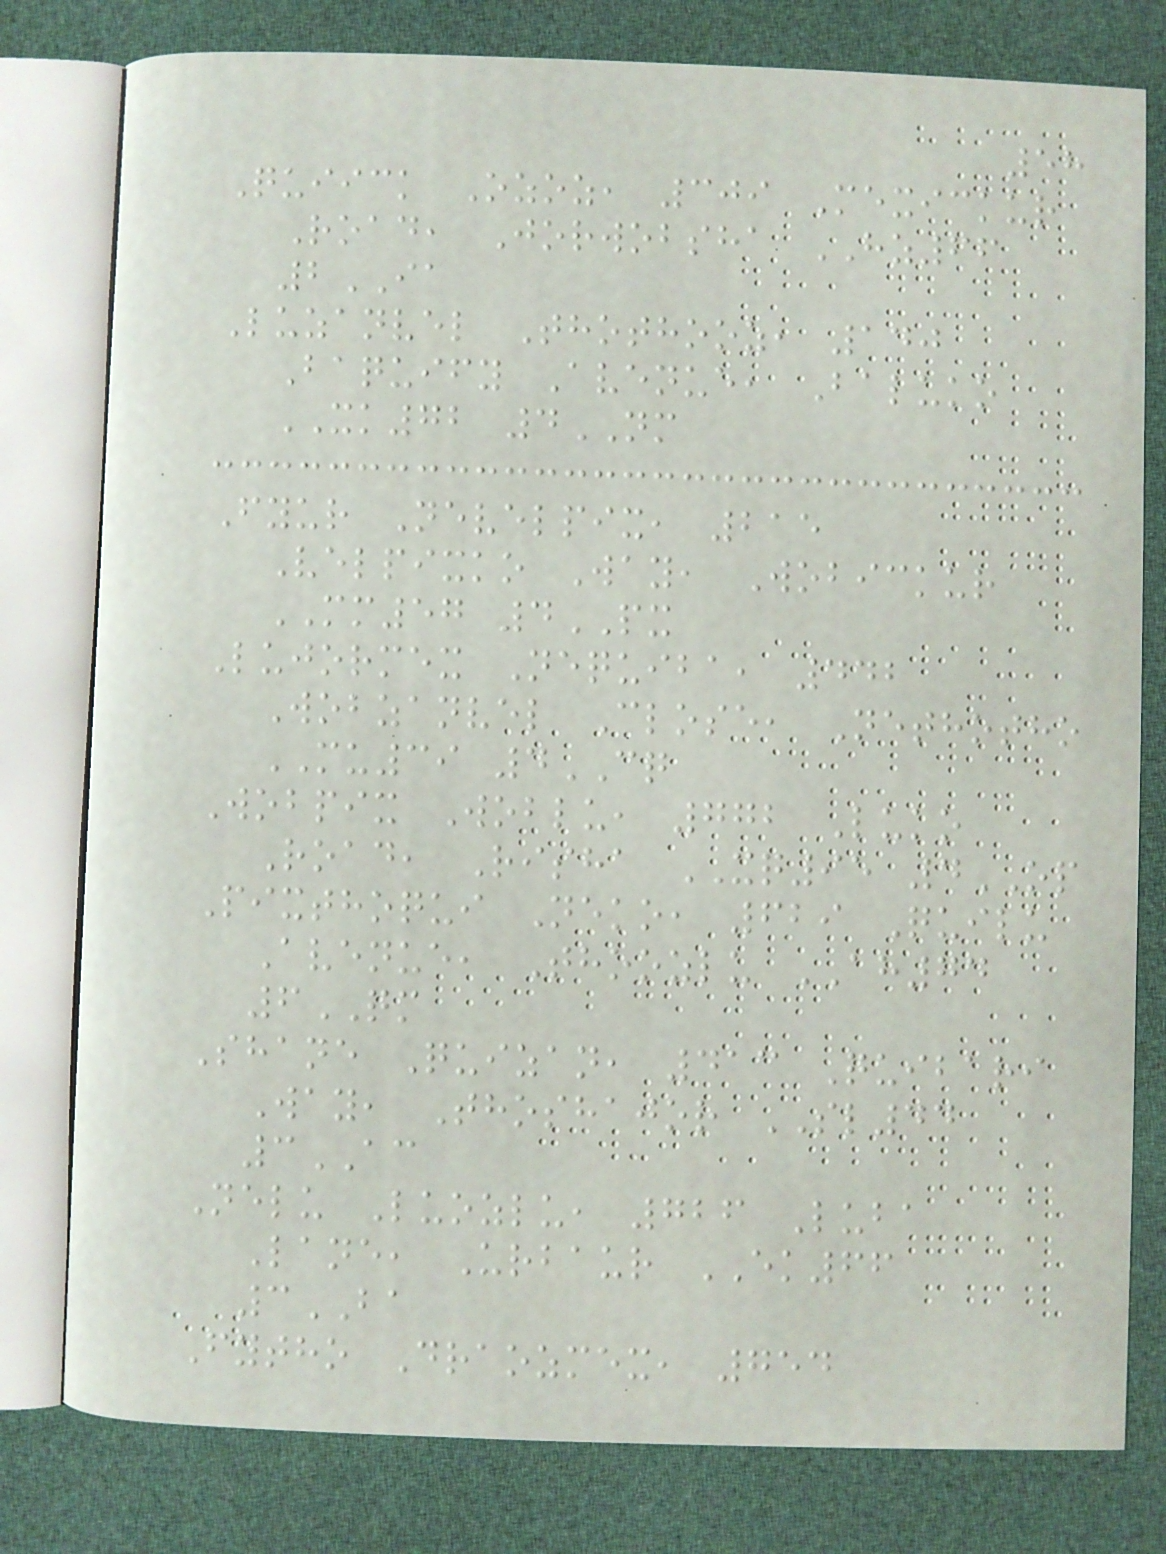58
Quiick Ozoz, 309 Mexickur
Road, Jorwobsha HZ66
2IA
Luzanvel Thothooz, 140
Baquify Avenue, Baluko
XK72 4NM
Fyur Nevelpix, 215
Velpixko Way, Wobickur
MM57 4PX
Lujormex Nequiba, 442
Wobzanvel Close, Nethotho
MU39 4CQ
Wobpix Woblu, 772 Luko
Road, Risha XQ95 4OP
Pixthoqui Neko, 629 Quilu
Avenue, Thoozlu AH74
6QM
Shane Quizan, 413 Quibari
Way, Thoshajor SL44
3AC
Nelu Luozlu, 726 Luba
Lane, Urbaur EK66
3BA
Fytho Draozmex, 754
